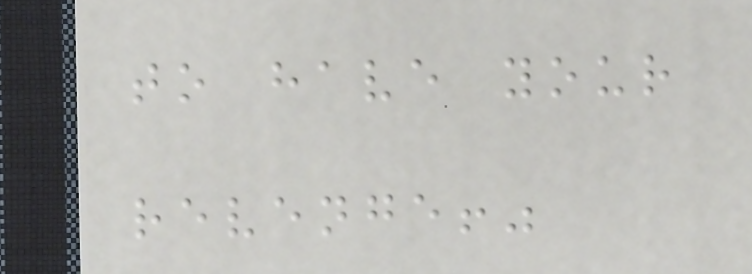to have your
revenge!"
